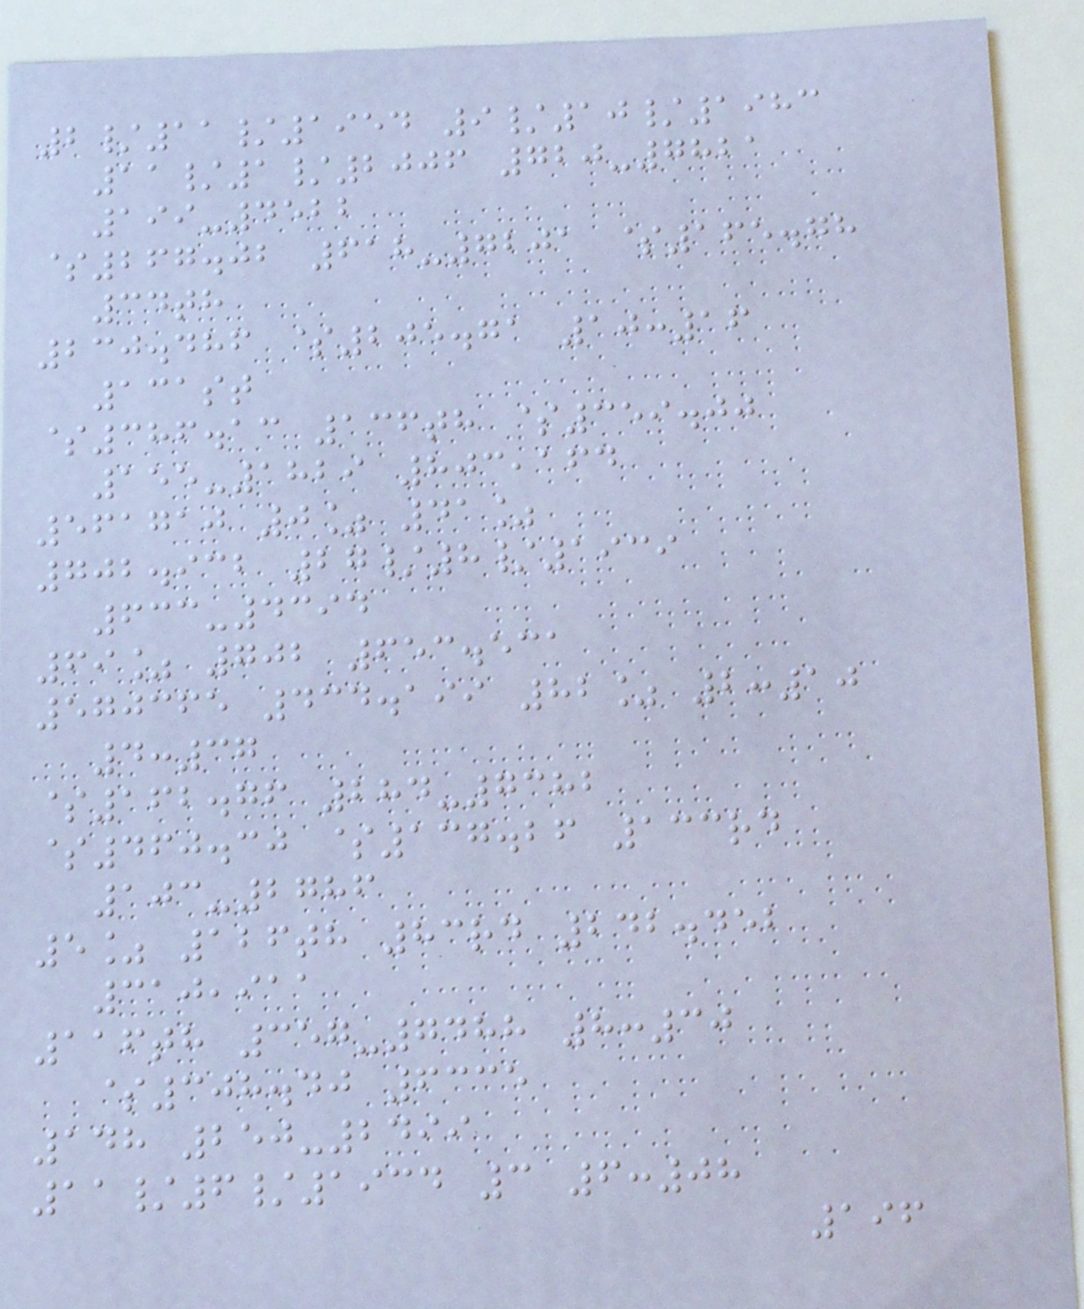2/11/1954 9/10/1983
11/1/2006 720-7821
199-4522
$267.02 618-7201 $165.78
34th
230.486 $205.71 10:16
131st
$386.13 136th $359.00
155-1829 803,164
561710 0% 41%
702.932 27/8/1939
633-4394
69% 702 653.531
570365 434.199 82% 2:10
4:37
$162.76 284-7382
$460.30 $137.26 133rd
103-2786
5% 126th 83rd 242.452
310,911
116th 357-7488 8:30
$308.40 6335
148 250-2499
11/6/1934 3 6:08
196
